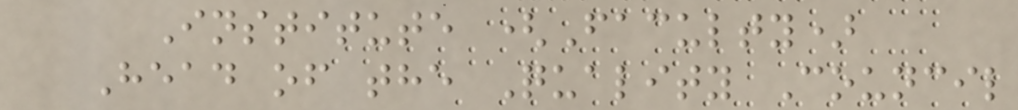Institute (Faculty)
Head of the Quality Council
